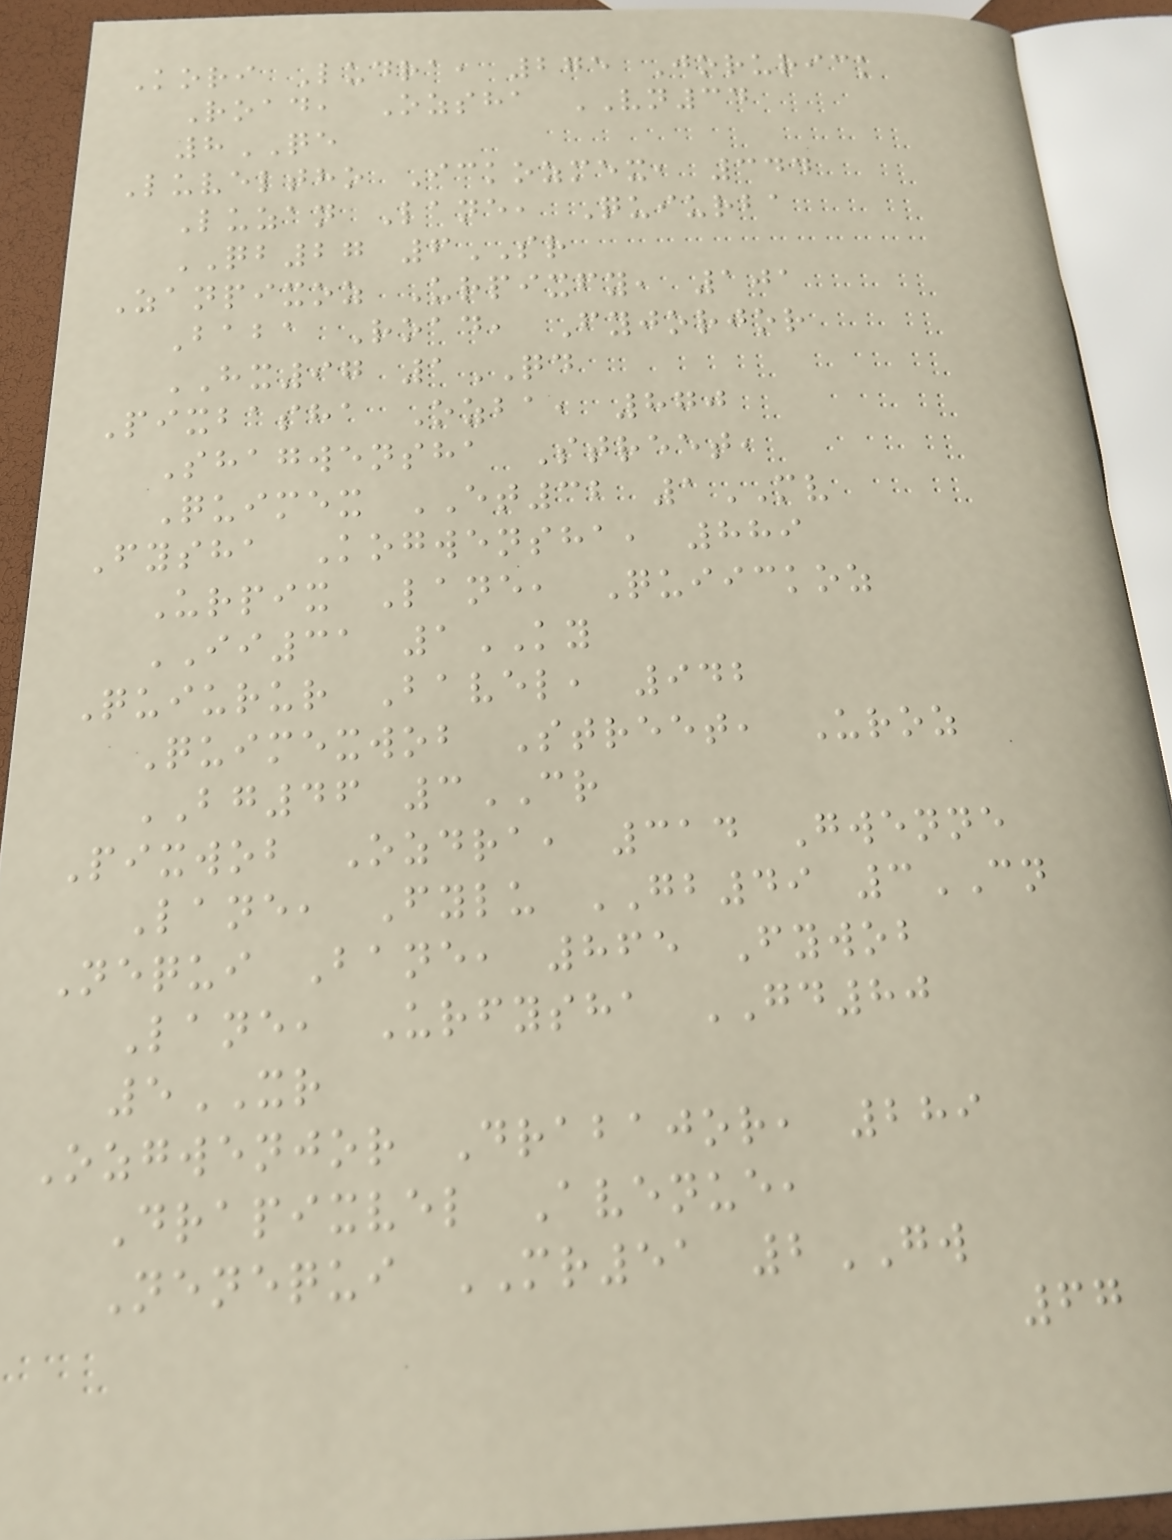Kori Ludra, 275 Jorurick
Road, Ozsha VN34
8QE
Luveltho Ickozmex, 344
Luzan Lane, Quiurba
QB27 6SR
Zanpixoz Urpixfy, 101
Baba Road, Fyjorjor
HX97 1QD
Pixbasha Ozba, 870
Shagwensha Street,
Quimex ET32 1MV
Fysha Kogwensha, 889
Urpix Lane, Quiickoz
II31 1KY
Quiurur Bavel, 942
Quimexwob Street, Uroz
BG46 3CR
Pixwob Ozdra, 314 Gwenne
Lane, Fylu GB49 3CN
Nequi Bane, 865 Fywob
Lane, Urfysha GD80
5XR
Ozgwenjor Drabajor, 289
Drapixvel Avenue,
Nenequi MR51 2GW
67
